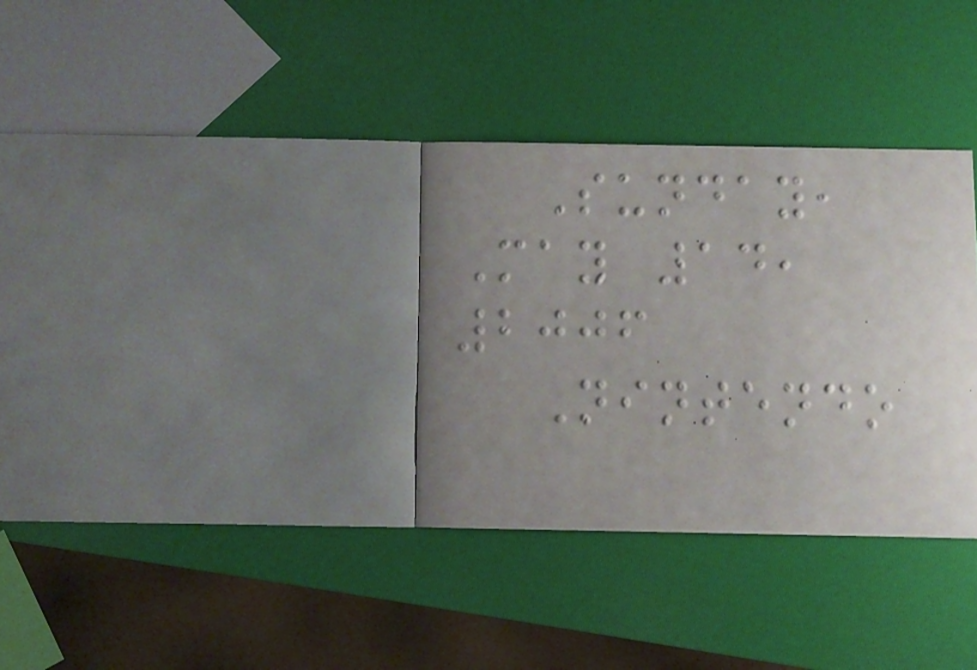Sunday,
May 14,
2006
Nintendo
